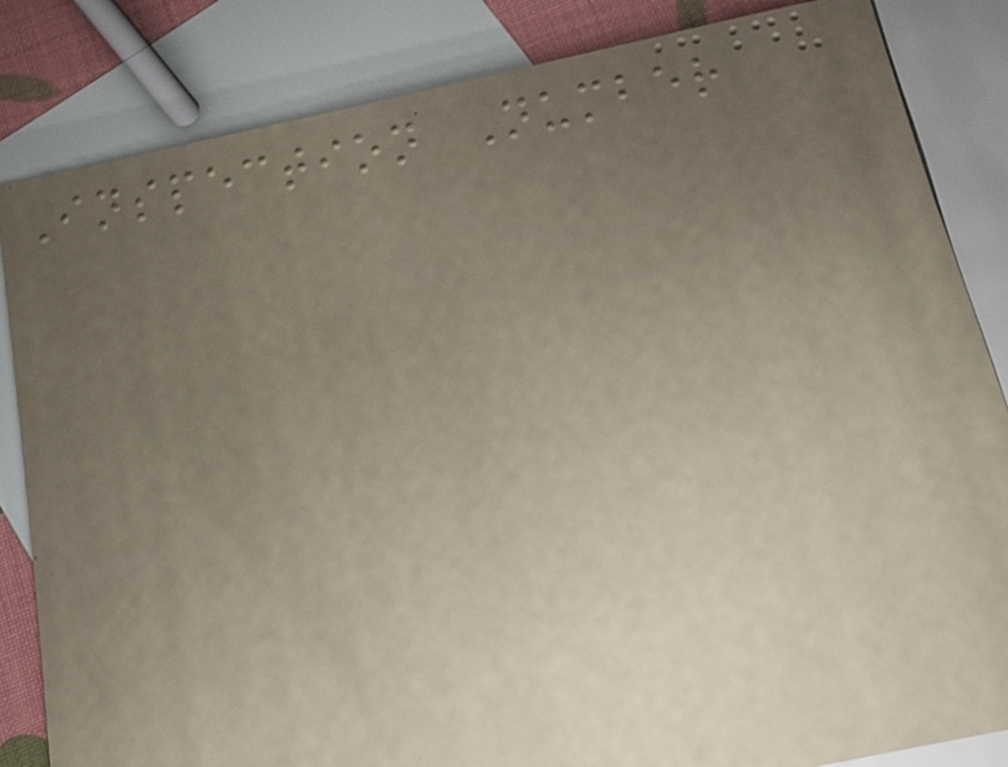Inspection Number
